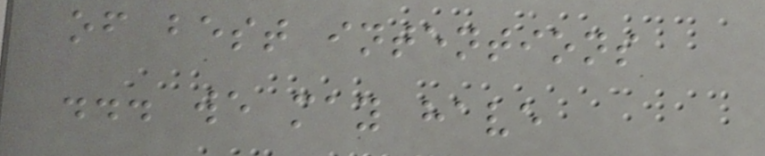of best intentions
... we may have
